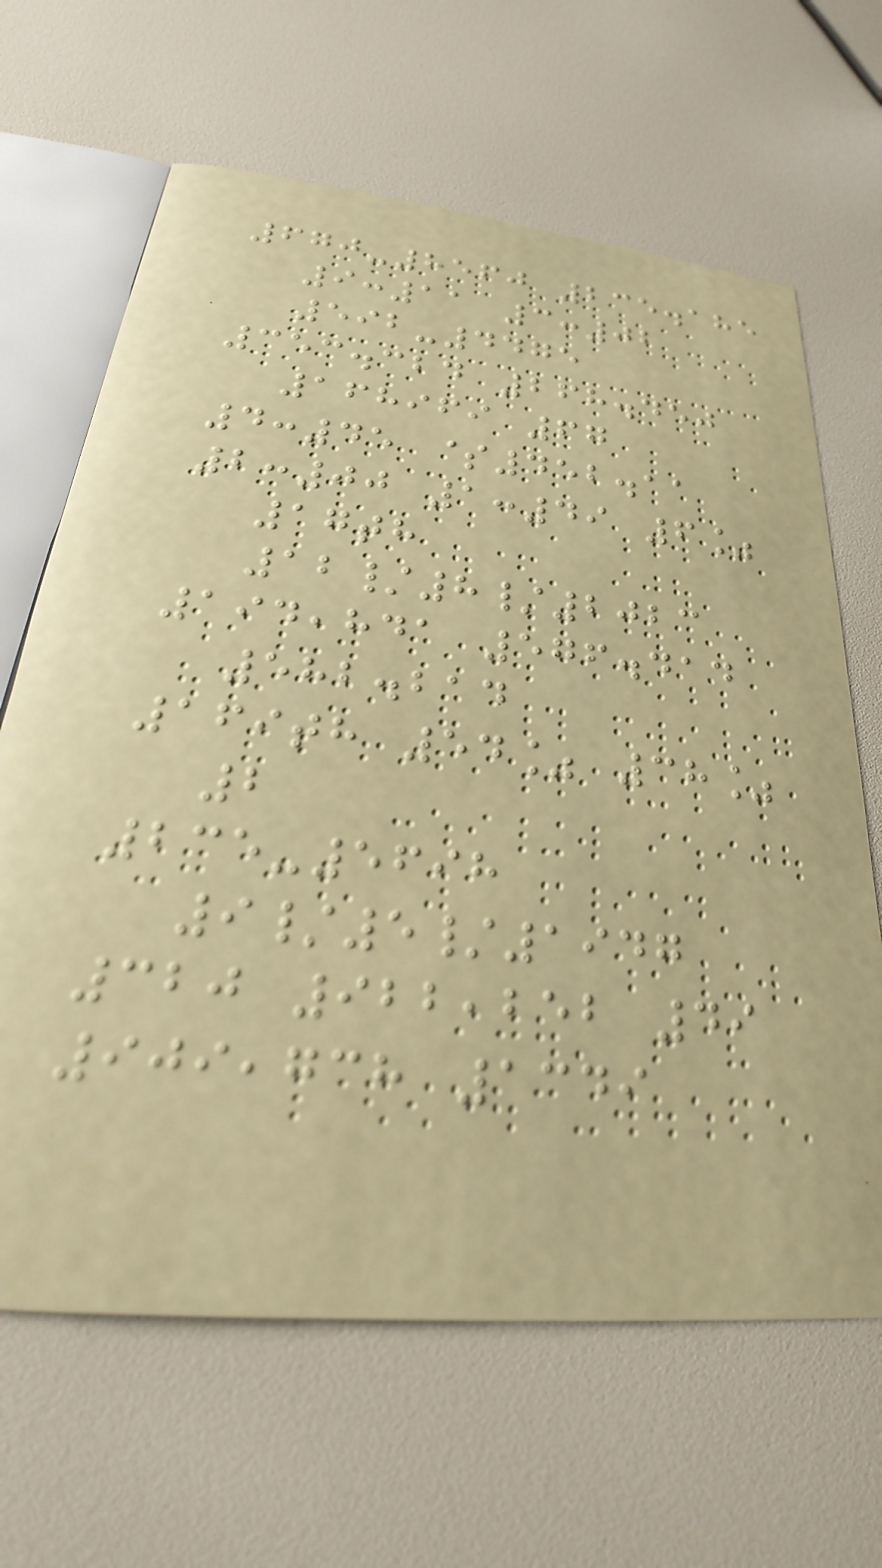670-8560 235.185
9:11 3:02
592-4475
353.324 268.450
168969 67
4:45 $452.11
2:00 1:49 6%
17th
12/8/2023
194,841 576.414
582.214
169th 54% 38%
2
235-5698
9/5/1947
320 922,252 49
909,738 1349
